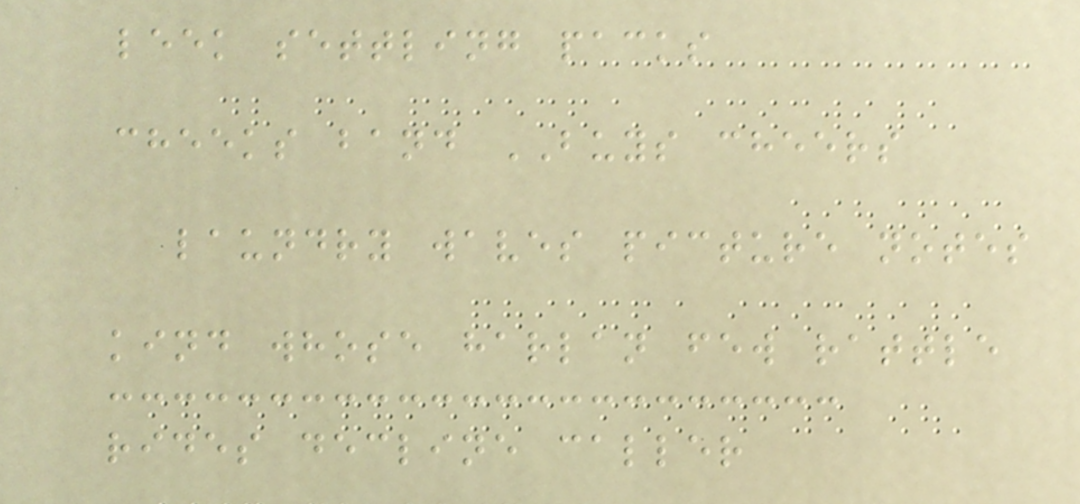leek settling packs
cheeks band BUYS cheers
laundry waves picture notes
kind whose harlan few rattle
rides decline caller
